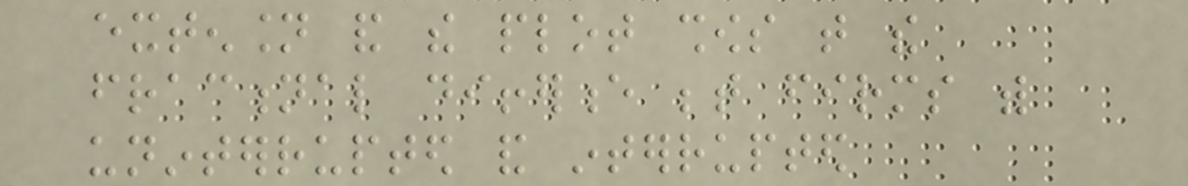extension and the plot shows that the
fractional difference between firms with
uninterrupted and interrupted
